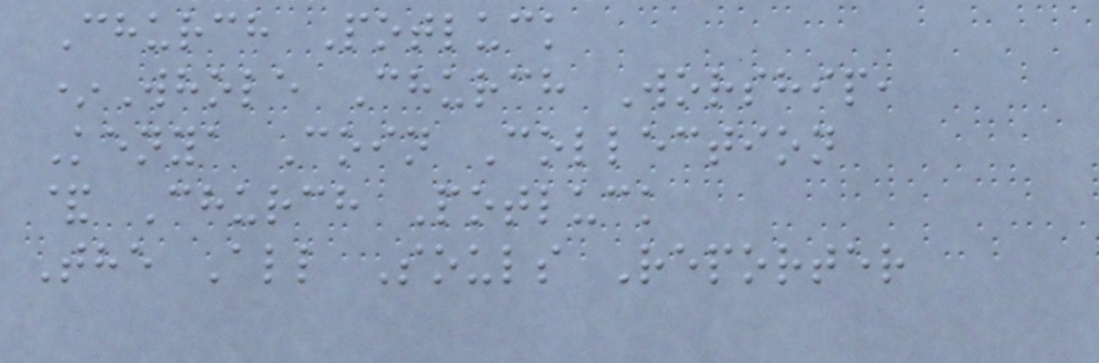Church Potluck
*Whole Church Worship,
Kenya Coin Collection
& Church Potluck
The All Souls Reporter
